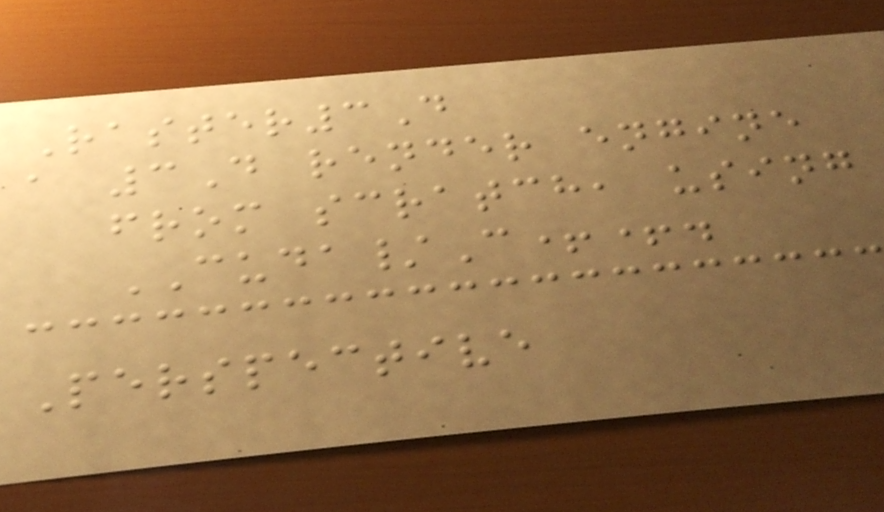Raster3D
a 3D render engine
from scratch, using
CUDA/C++.
Perspective
